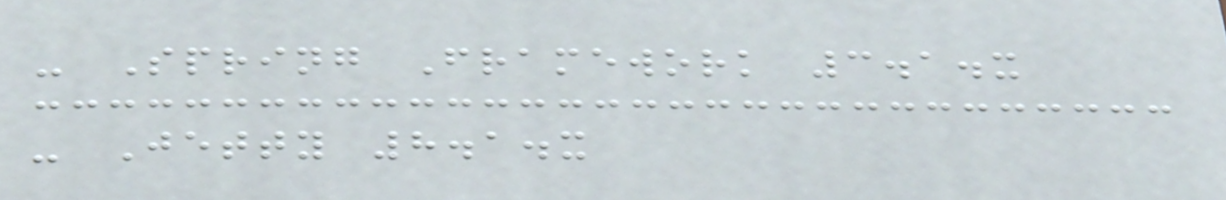- Spring Framework 3.1.x
- Jetty 8.1.x
